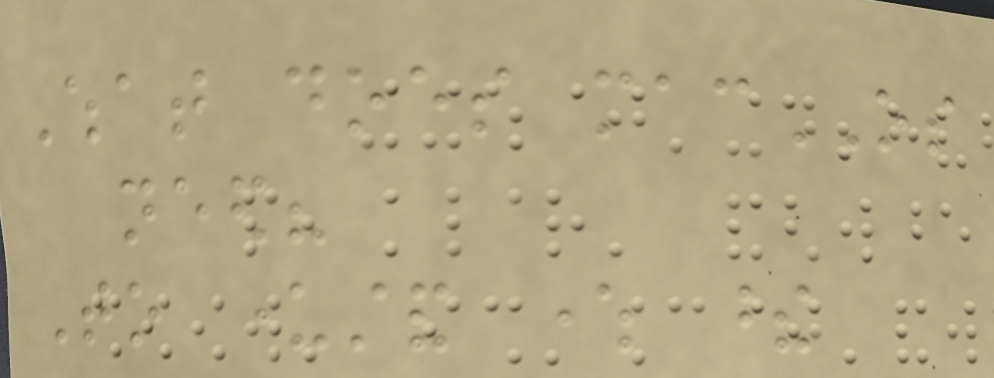What does macOS
need?
To understand where these
